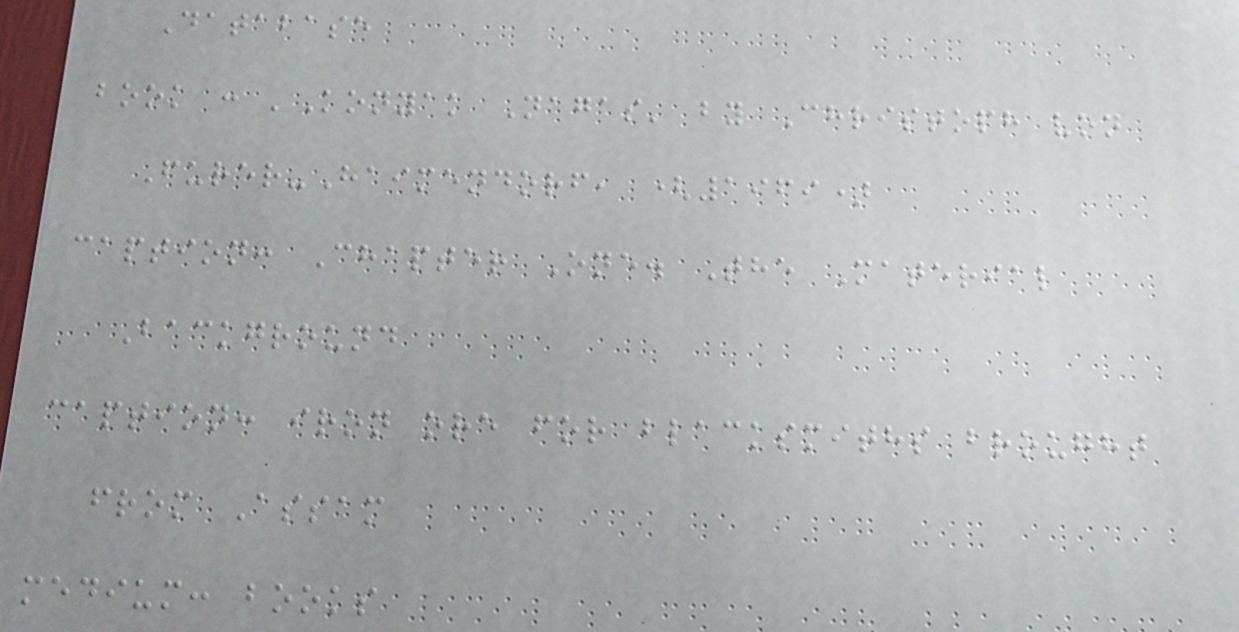Database
book : 'Konyak Nagas' by Christoph von
Furer-Haimendorf, (1969)
caption: Chapter One. The Material
Background
caption: iron ore for blacksmiths brought
from Assam
medium: books
